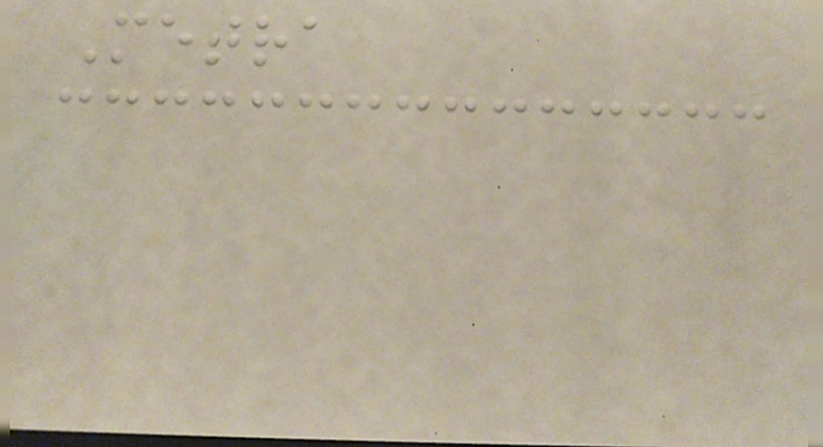Metra
